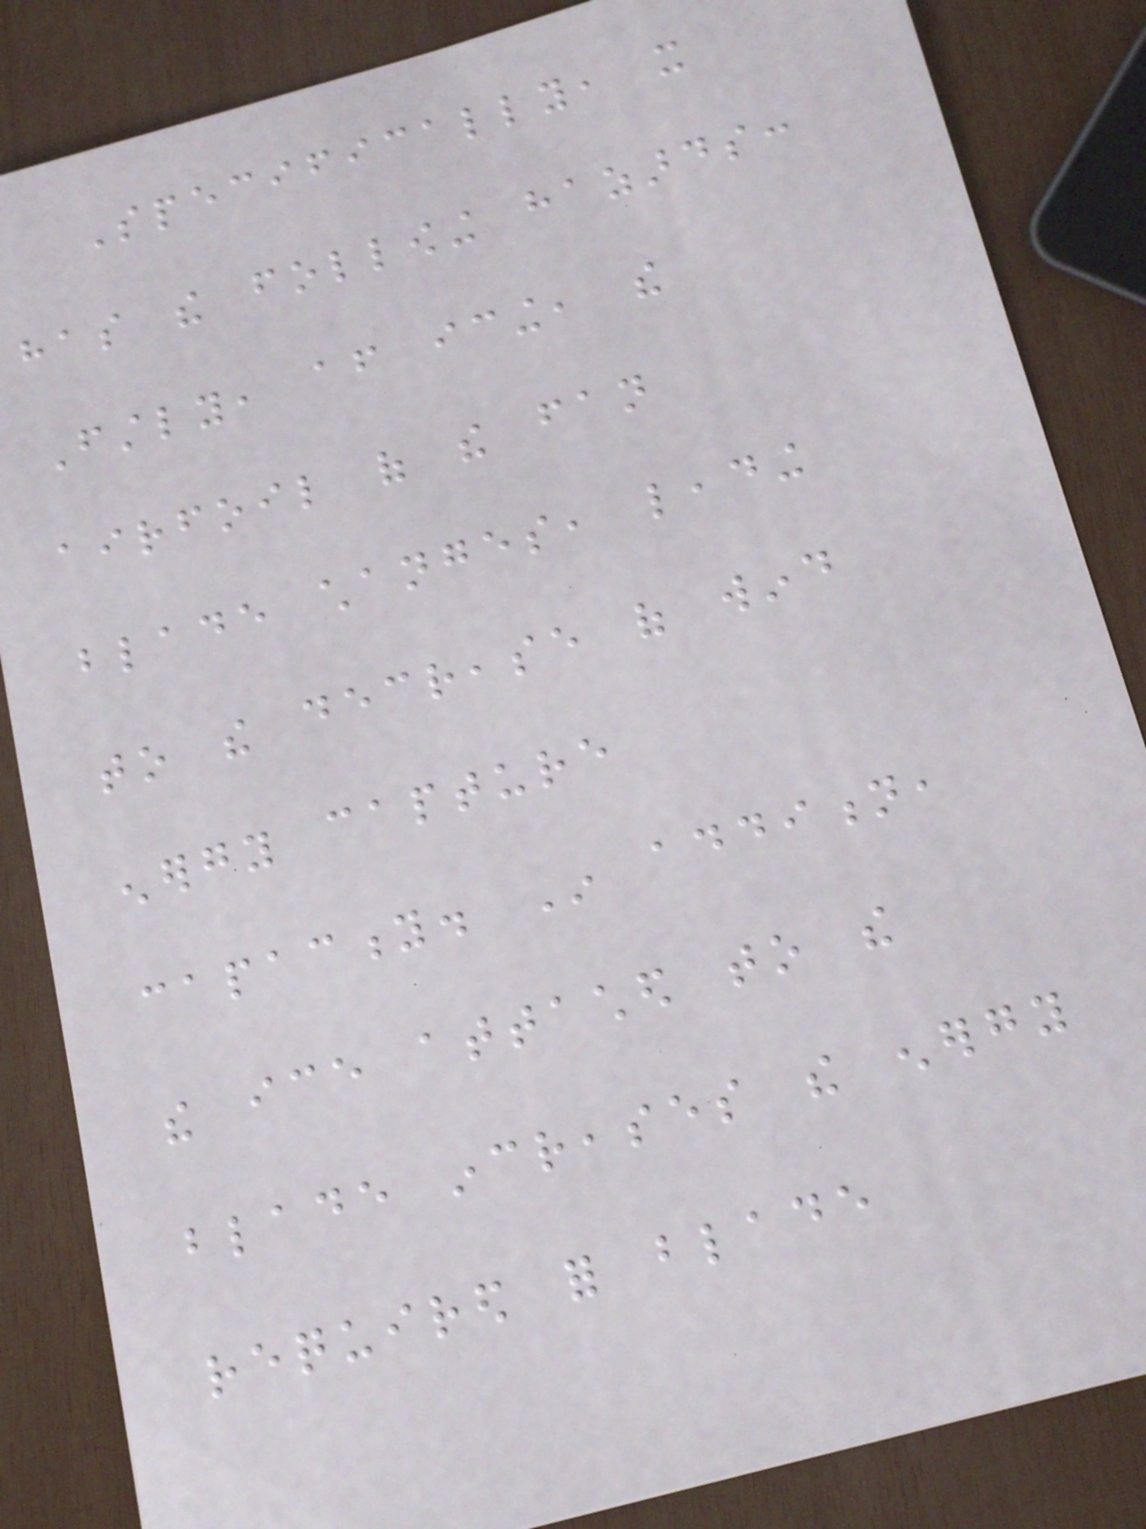Specifically, it
has the following hazards:
Firstly, after icing, the
airfoil of the fan
blade changes, leading
to the decrease of wind
energy capture
capacity. In addition,
the ice attached to the
blade increases the energy
required for blade
